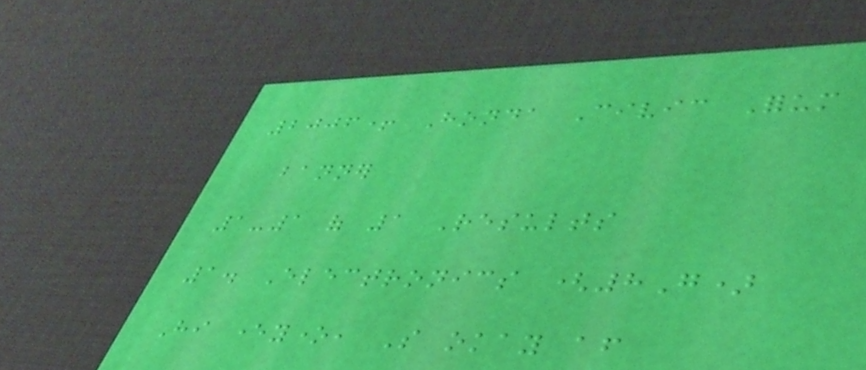2006+ Honda Civic Forum
banner
1-1 of 1 Results
1. Electronics (8G)
Hi everyone, So okay after
